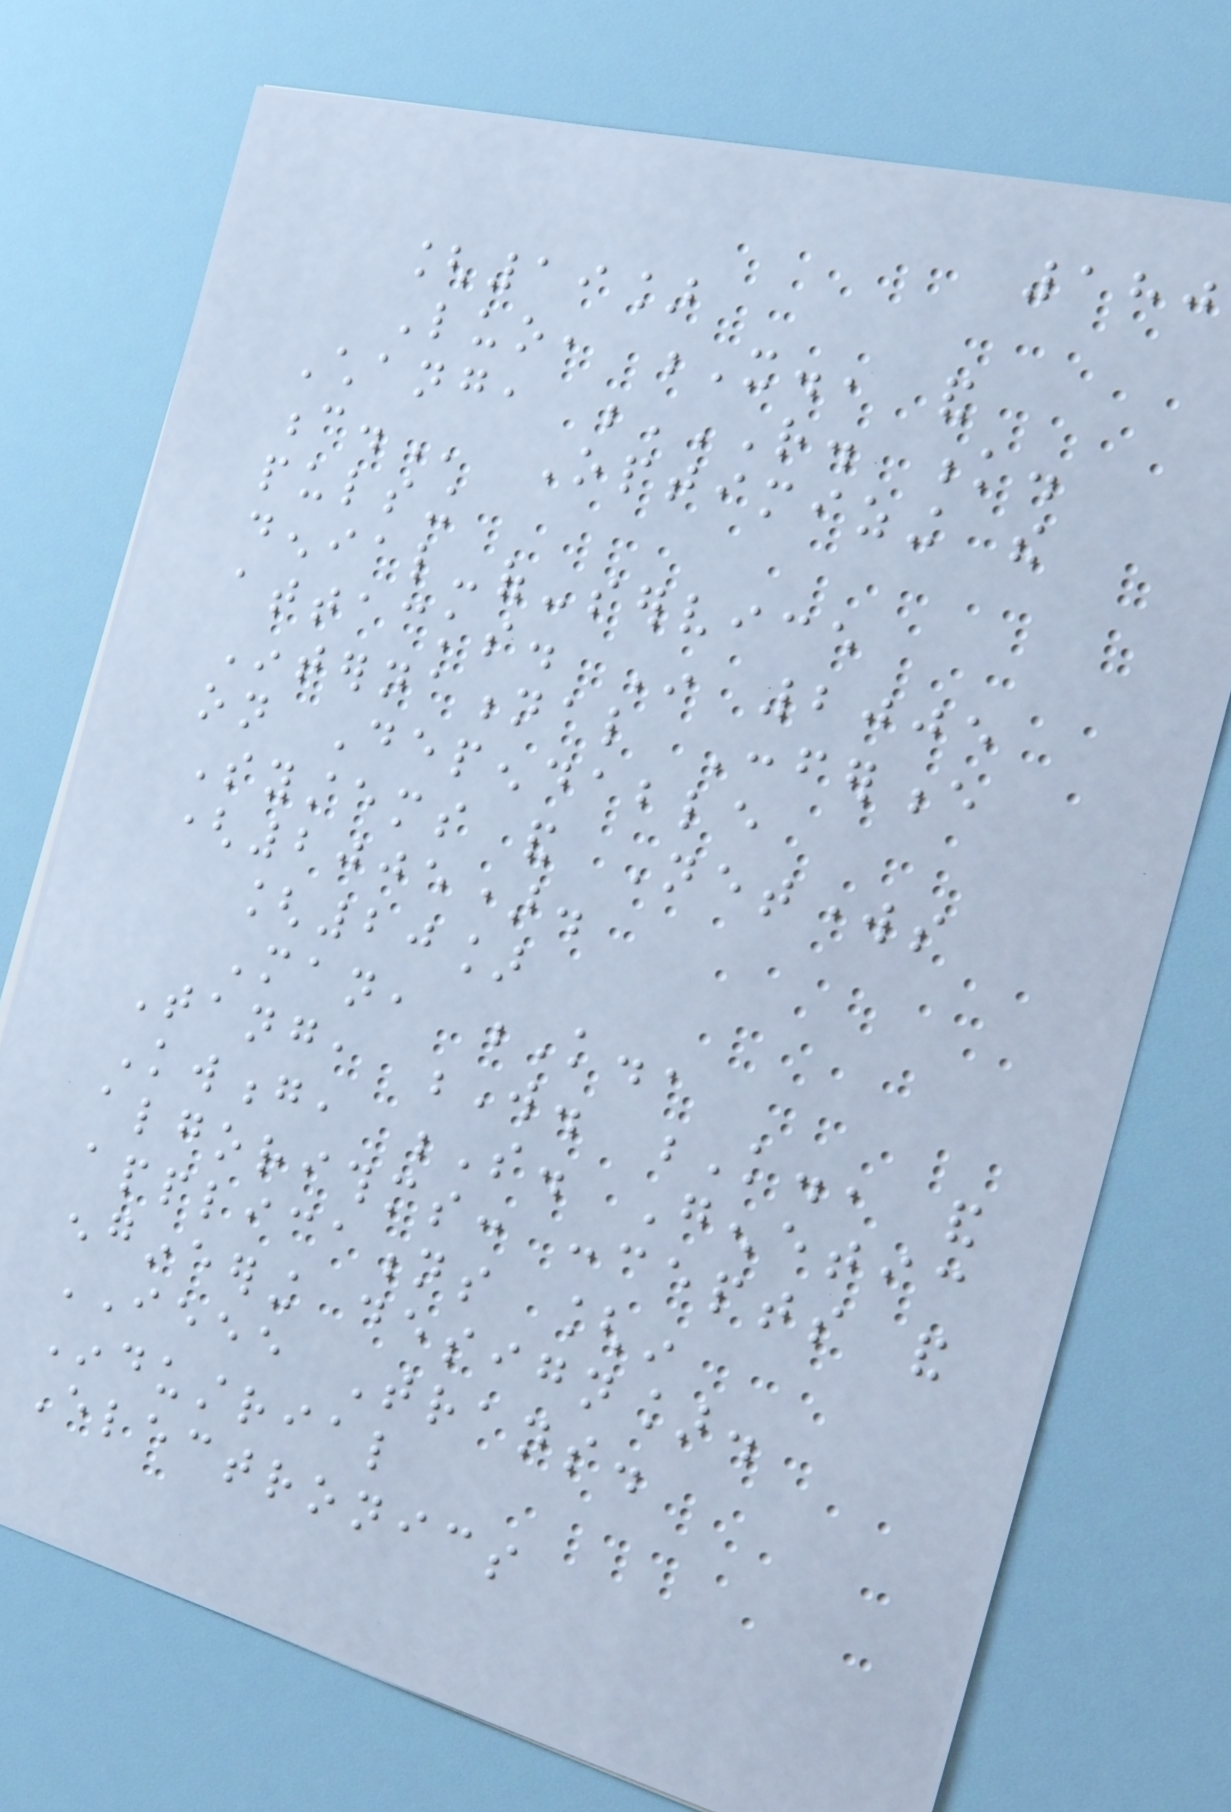180
[19]
Luo, X., and
Chang, R. K.
C. Optimizing the
pulsing
denial-of-service
attacks. In 2005
International Conference
on Dependable
Systems and Networks
(2005).
[20]
Man, K.,
Tang, W. K., and
Kwong, S. Genetic
algorithms: concepts and
applications [in
engineering design].
IEEE Trans.
Industrial
Electronics
